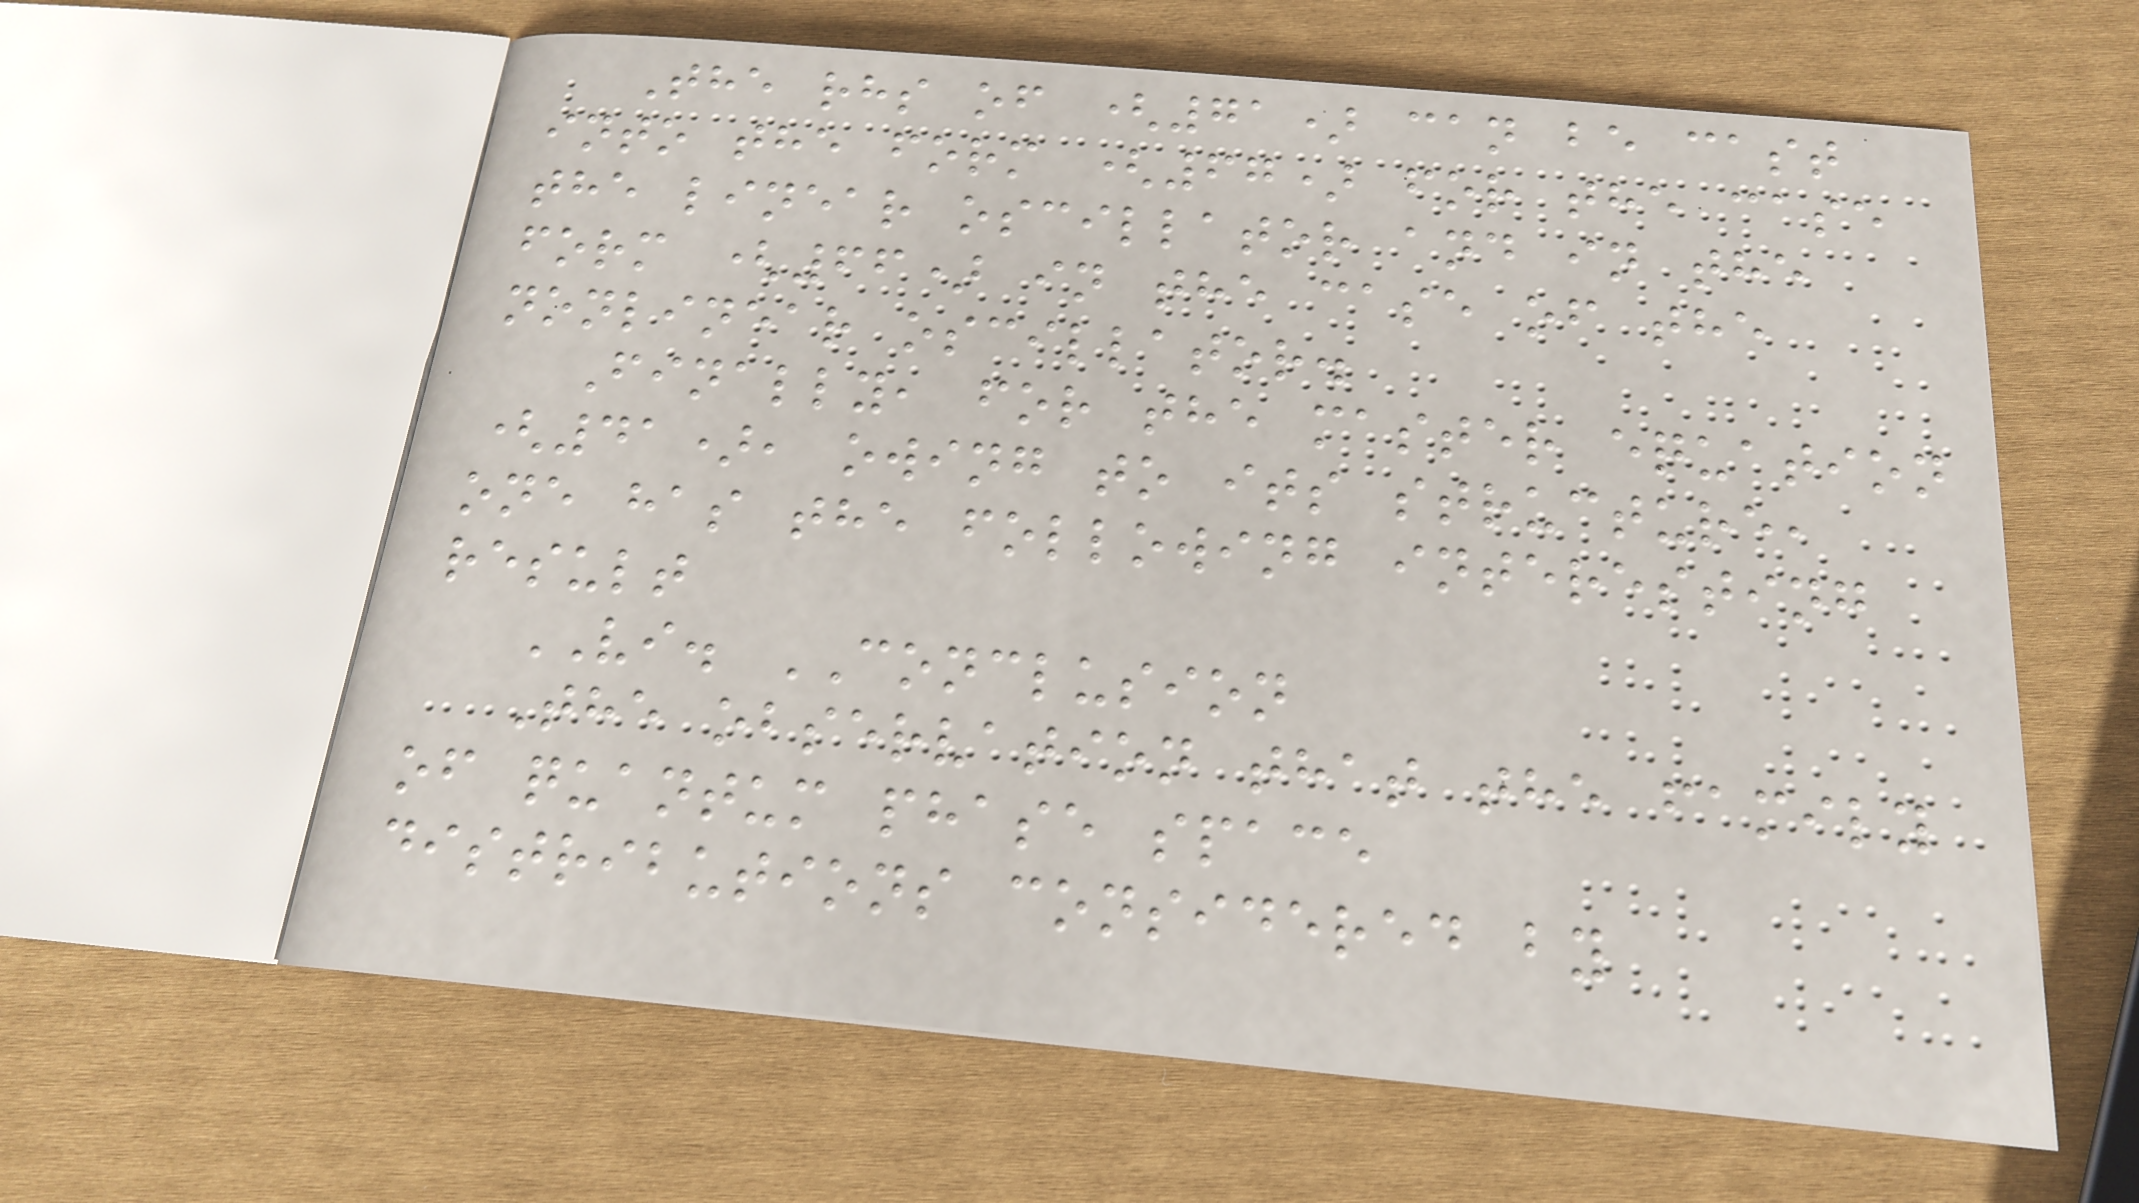The rhs of (71) can be cast
into the form (67) for the case
the linear oscillator and in the
form (66) in the case of the
nonlinear oscillator.
Finally, for the master equation
(41), owing to its structure,
one has the following interesting
result
VI. CONCLUSION
The observation that the family
of quantum phase space
distributions considered by
